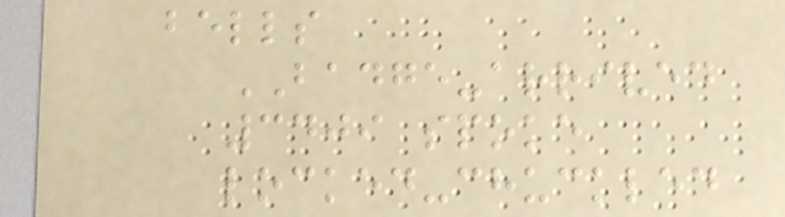bells
BADGE-arrived
3409 spoke
locked-chuckled
